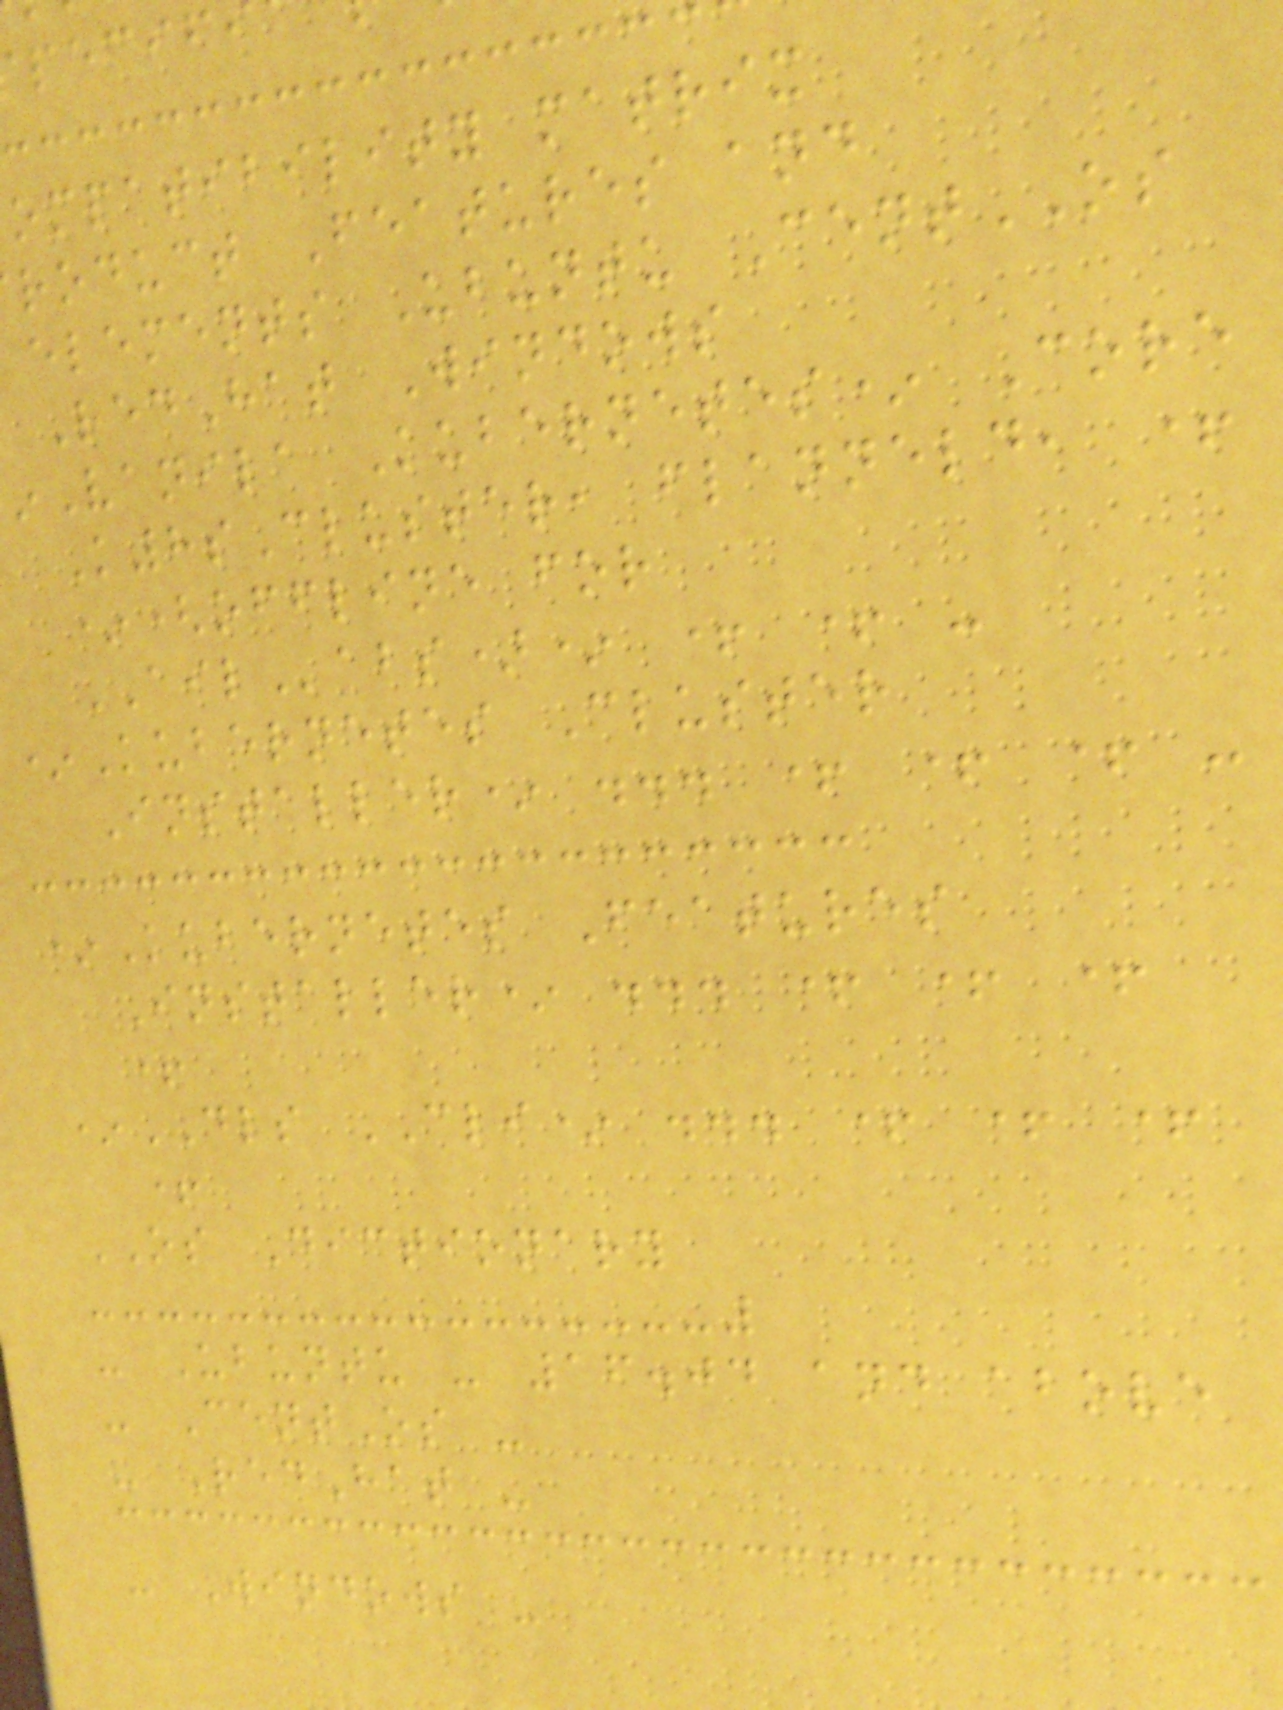ompatibility matrix
roduct Features and
elements Ubuntu CentOS
RedHat Windows
Vanila Kubernetes* Core
K8sCluster, flanneld, +
*(offline for
AILabs)* + + -
*Kubernetes Cluster
Installer* ... + + + -
*Kubernetes Features
Installer* ... + + +
+
*DLS CLI* ... + + +
+
OS Dictionary
- Ubuntu - 16.04 and above
- CentOs -
- RedHat -
- Windows -
